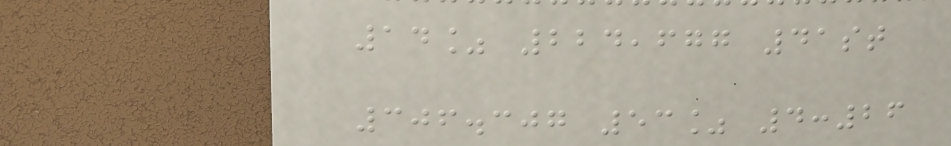14% 224,677 41st
306.307 53% 4:26
